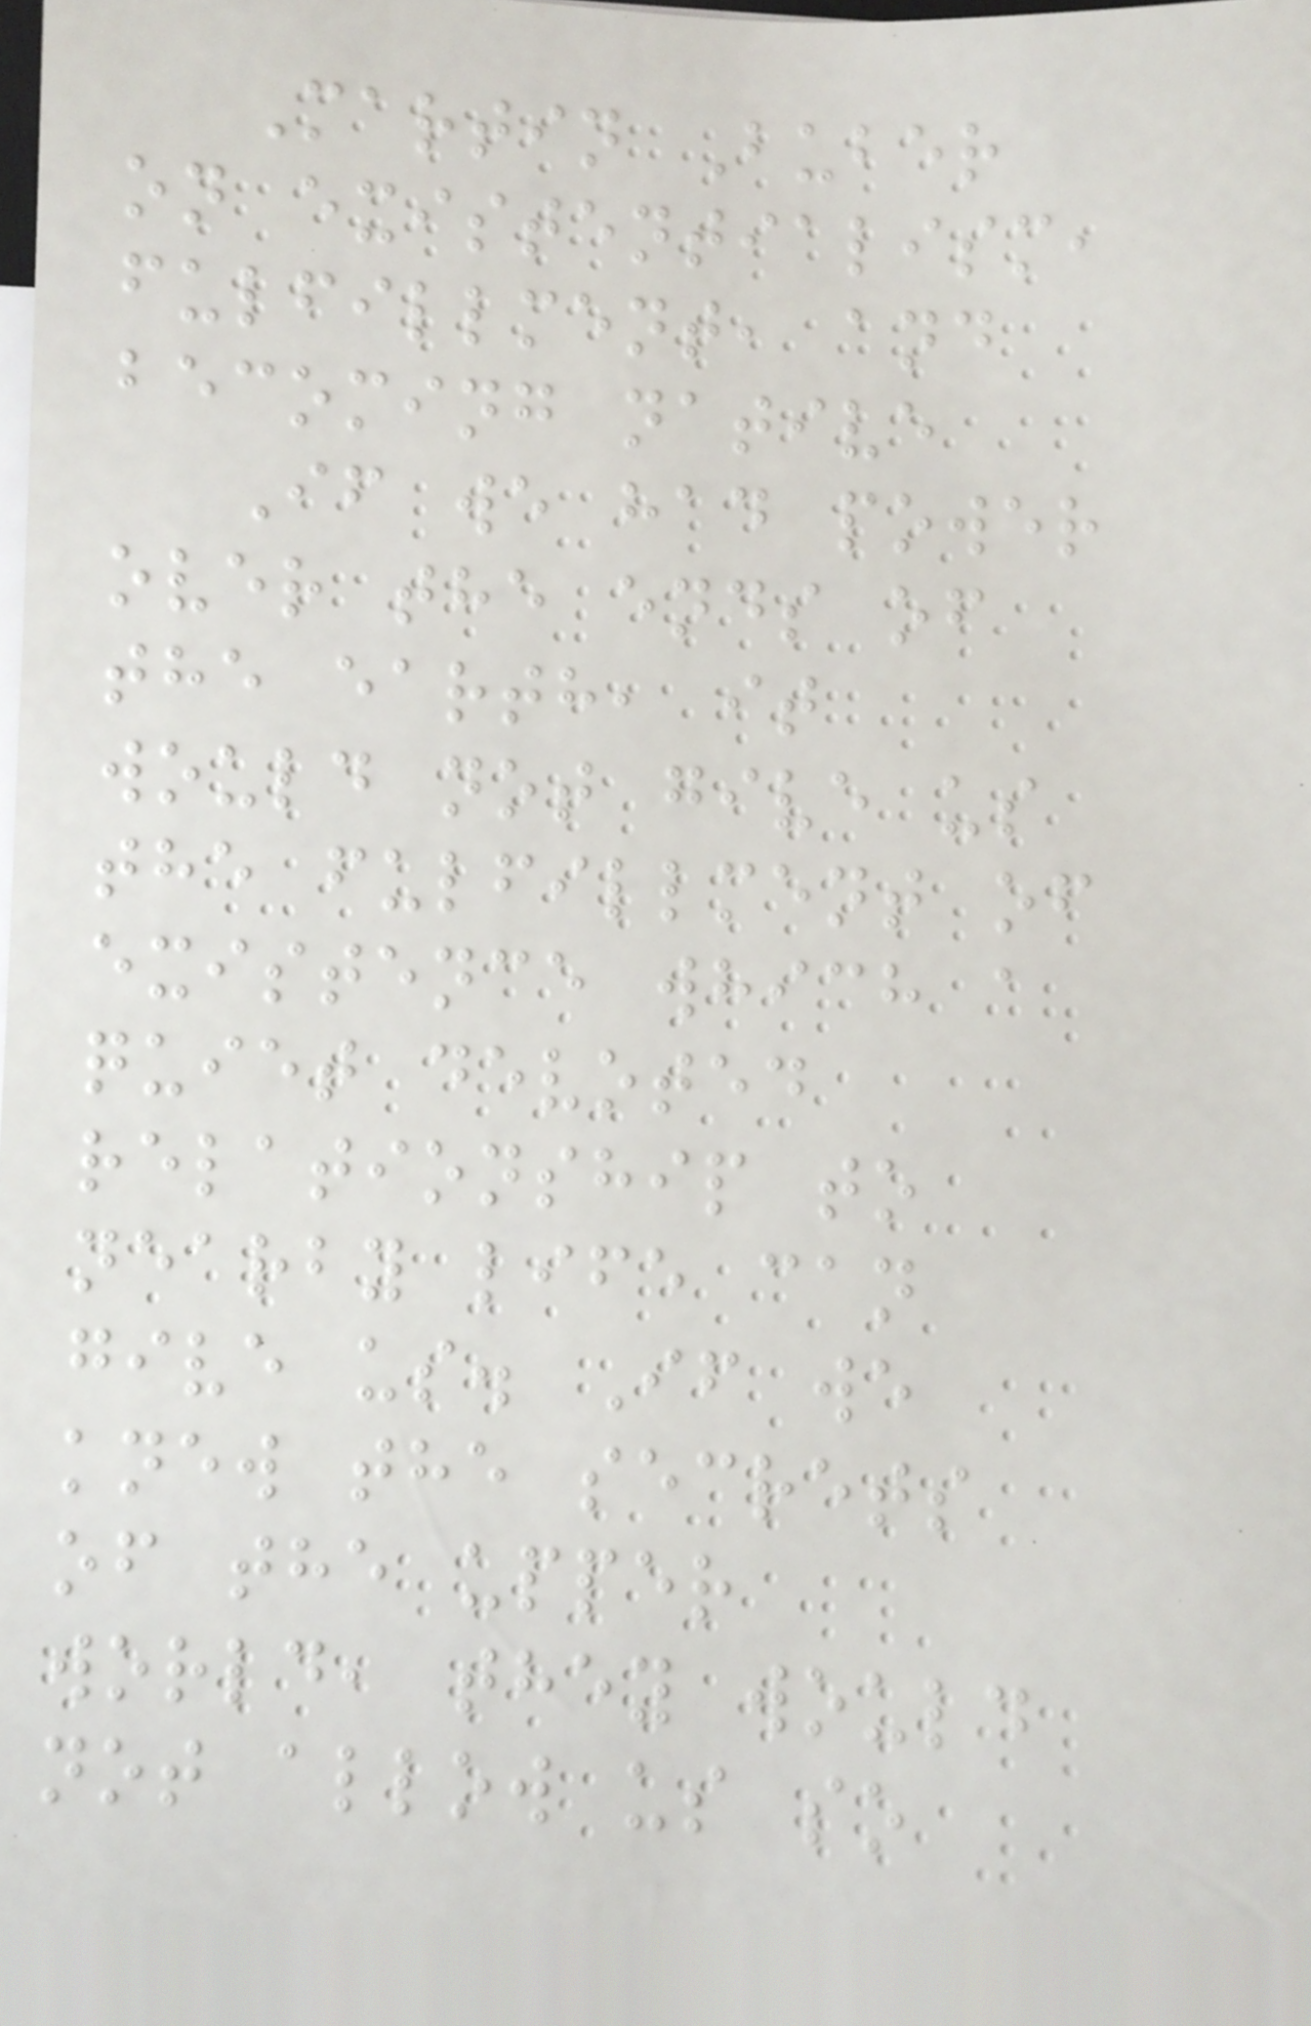Martin Buber
on existentialism,
fulfillment, and
becoming native
If we had power
over the ends of
the earth, it
would not give us
the fulfillment of
existence which a
quiet devoted
relationship to
nearby life can
give us. If we
knew the secrets
of the upper
world, they would
not allow us so
